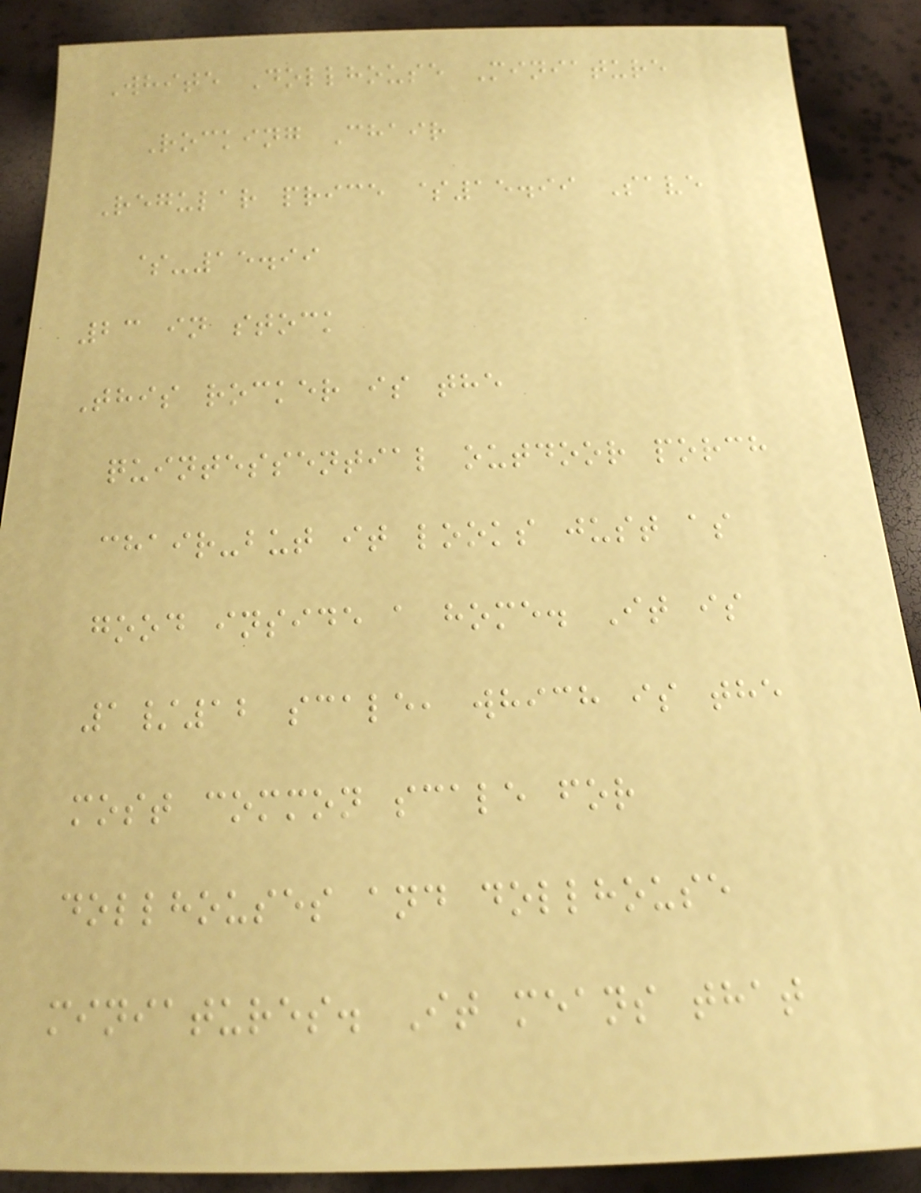White Dollhouse Miniature
Rocking Chair
Regular price $15.99 Save
$-15.99
23 in stock
This rocker is the
quintessential outdoor porch
chair-but it looks just as
good inside a home. It is
1/12 scale, which is the
most common scale for
dollhouses and dollhouse
miniatures. It means that
